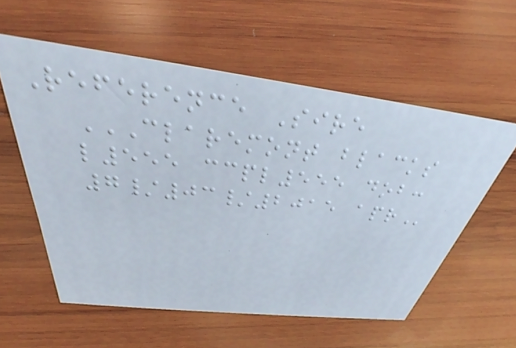Reference Sire
CLAREMONT BLACKS
L555 CCPL555 DOB:
7/03/2015 APR
